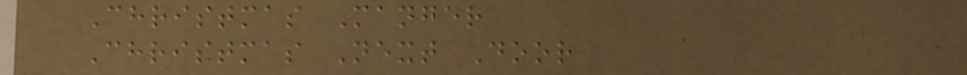Christmas Manger
Christmas Next Door
